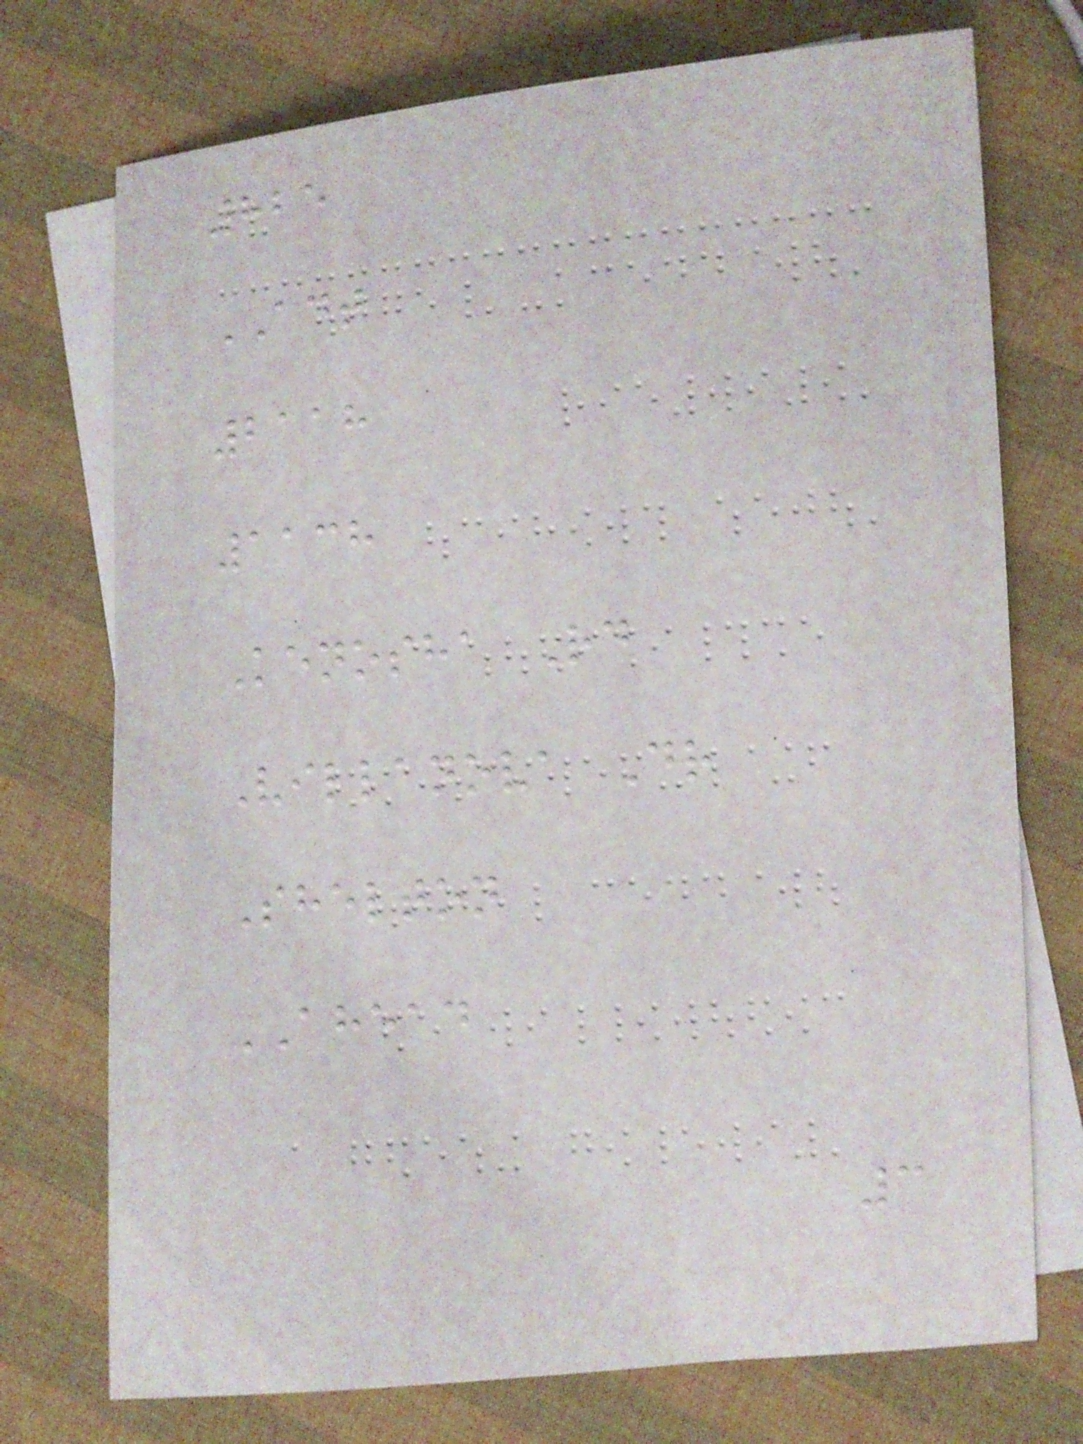825
ADT
2118
1138
Kenosha Rd
Villanova Dr
Shelton
AHEAD
3
